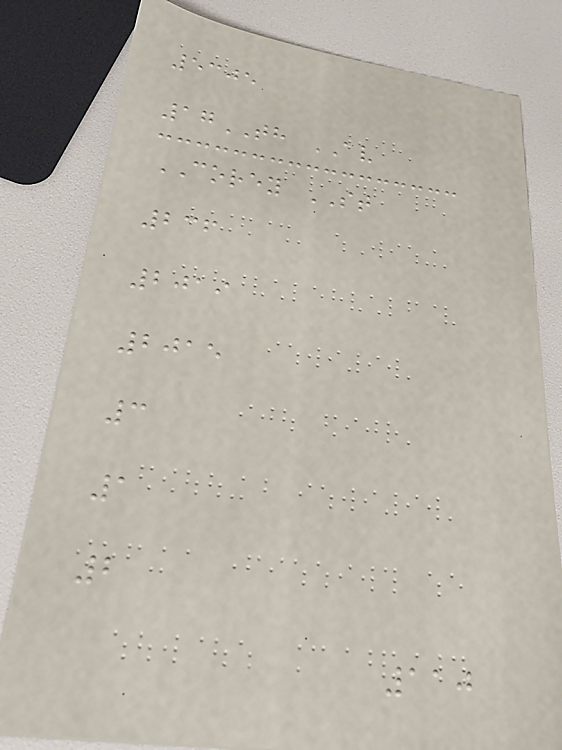5305
17TH AV
COREY ST
236
2019
2015
3
1
2
110
